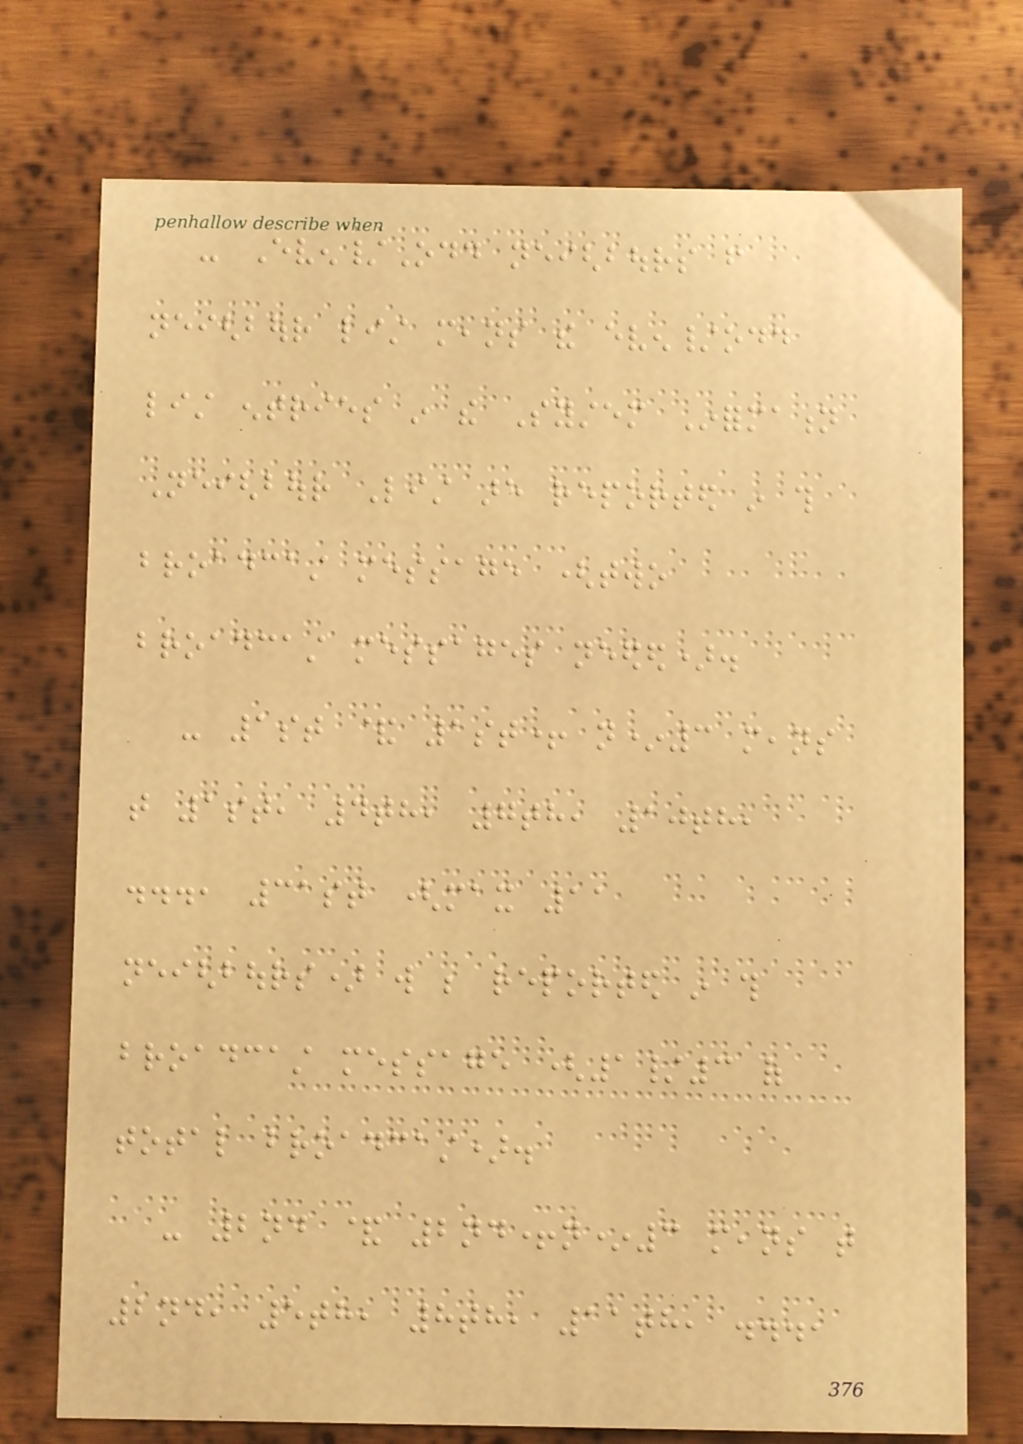- Even/Odd neighbours from
neighbour list means the even/odd
list entries in the System Information
Neighbour List are reported in this
broadcast message (two
broadcast messages needed).
- 1st & 1st+ n*3 means
that 1st, 4th, 7th, 10th,
..., 31st (max 11
neighbours) will be reported in this
broadcast message (1/3 of
total broadcast).
- 2nd & 2nd+n*3 means that
2nd, 5th, 8th, 11th, ...,
